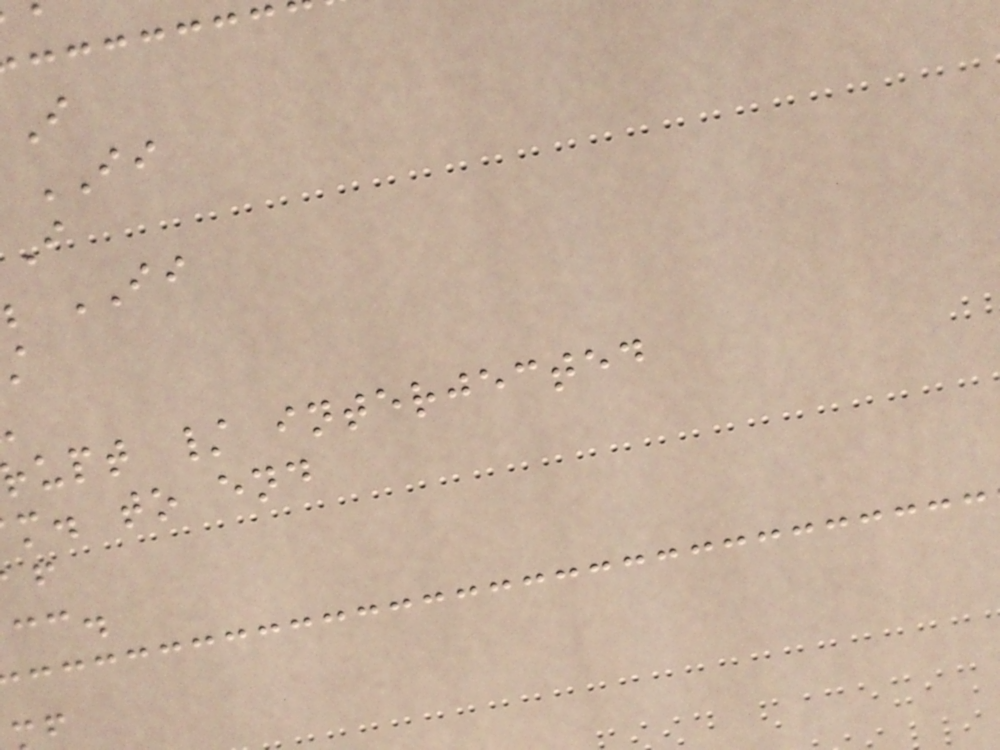II
II
upt / interjected
m. to end
